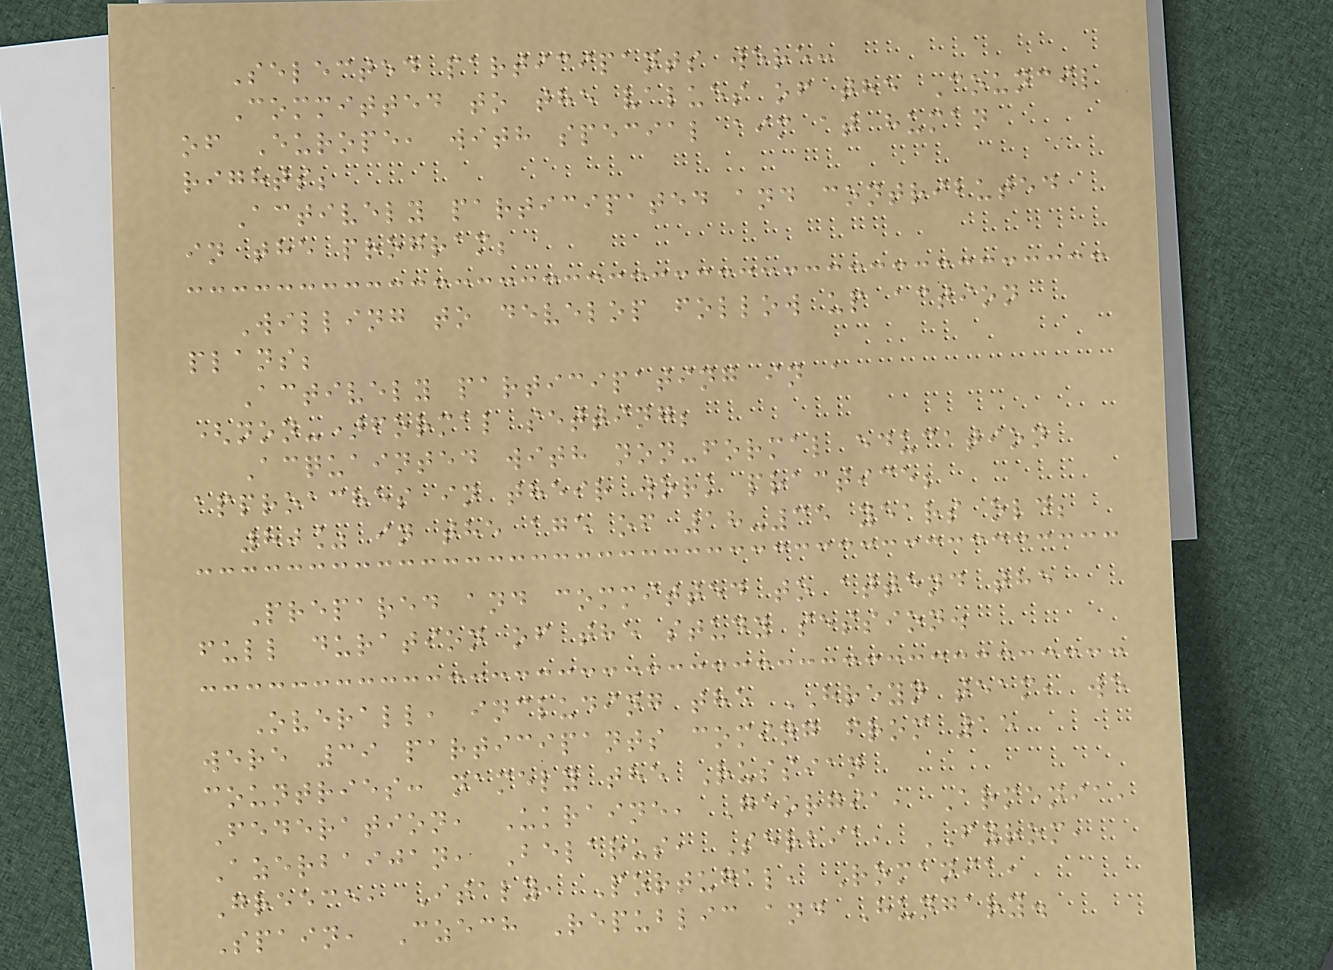Selected participants were:
Committed to the values of the Council
of Europe, with special aim at human
rights;
Actively participated and contributed
in the program;
Willing to develop follow up action
plans;
Actively participating in a
(non-)formal setting;
Acquainted with non-formal education
approaches in their work practice;
80% in the age of 18-35 years old;
Prepared and committed to attend the
full duration of the study session.
Overall, including the HREYN team, we
were 39 participants coming from 15
countries: namely the Russian
Federation, Ukraine, Georgia, Armenia,
Azerbaijan, Belarus, Serbia, FYROM,
Greece, Italy, Portugal, Romania,
Spain, Czech Republic and Hungary.
